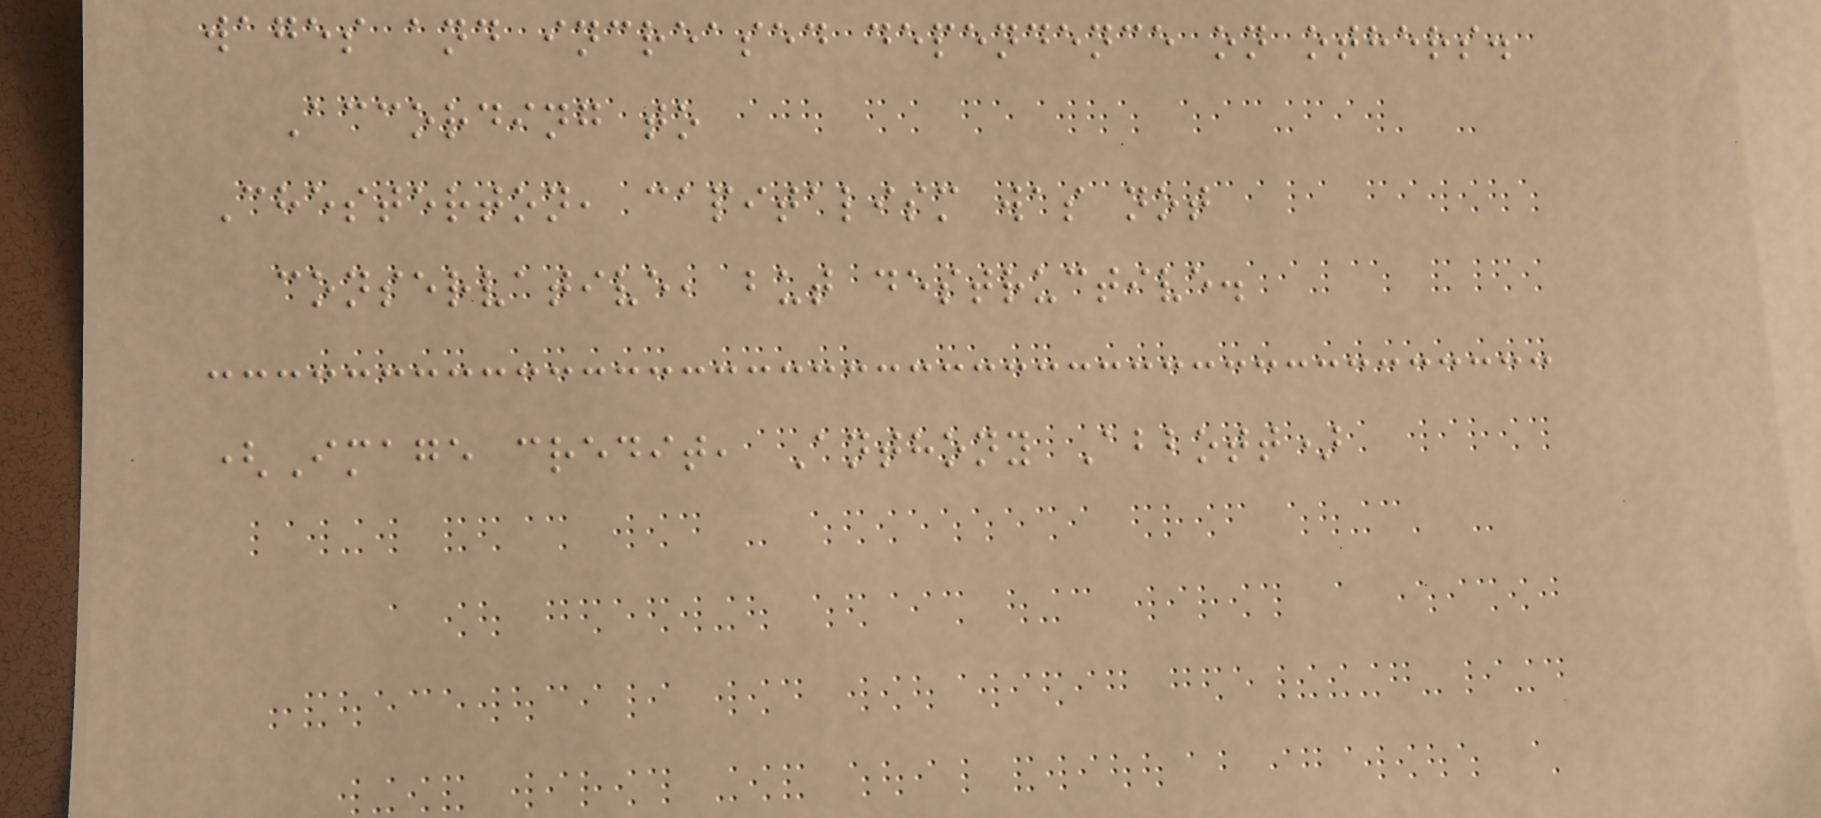wages and increased dependence on others.
According to
Chesterton, capitalism was not
conservative, but destructive.
(Image credit, Anthony Abbott)
